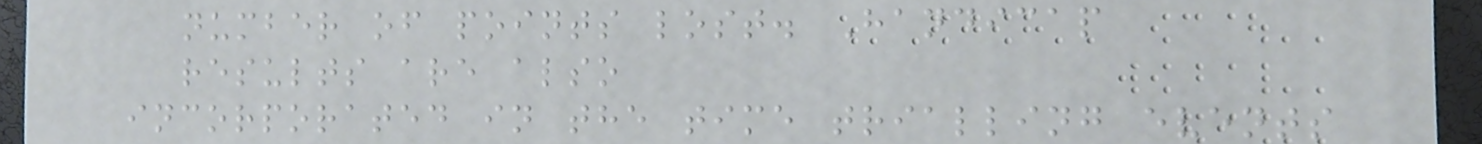number of points lost. Handicap
results are also
incorporated in the time trialling events
